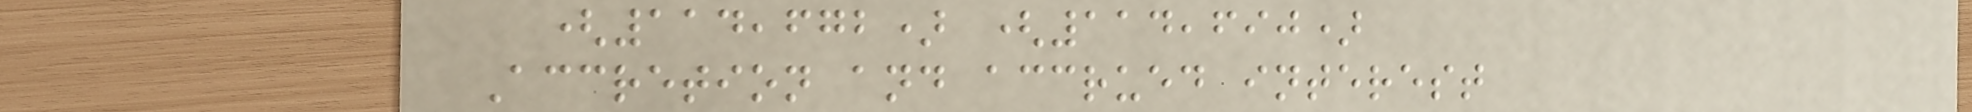(114,672) (114,690)
Accretion and accrued interest
